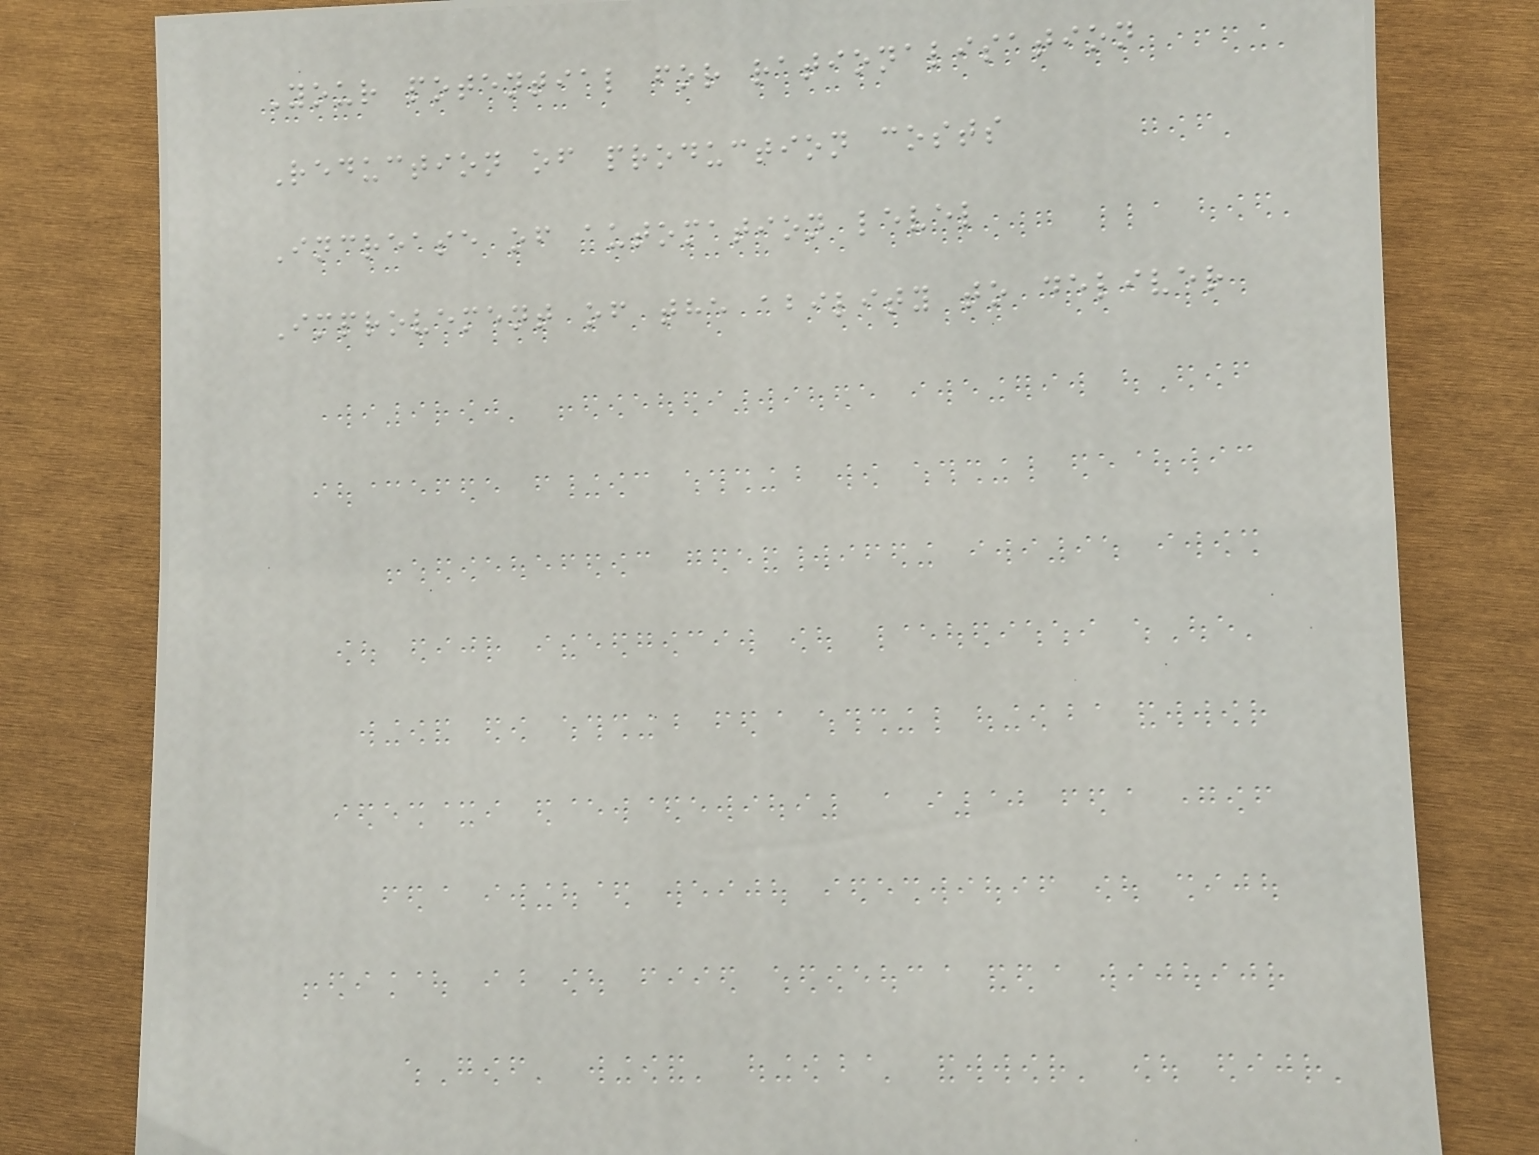Your potential for rationalisation
Reduction of production costs
Increase of automation level
Improvement of the ability to deliver
